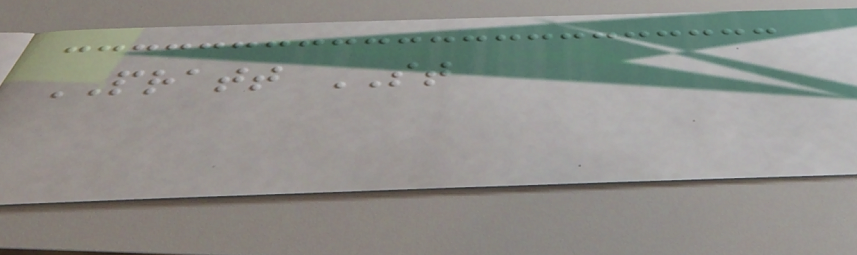PRATT ST
